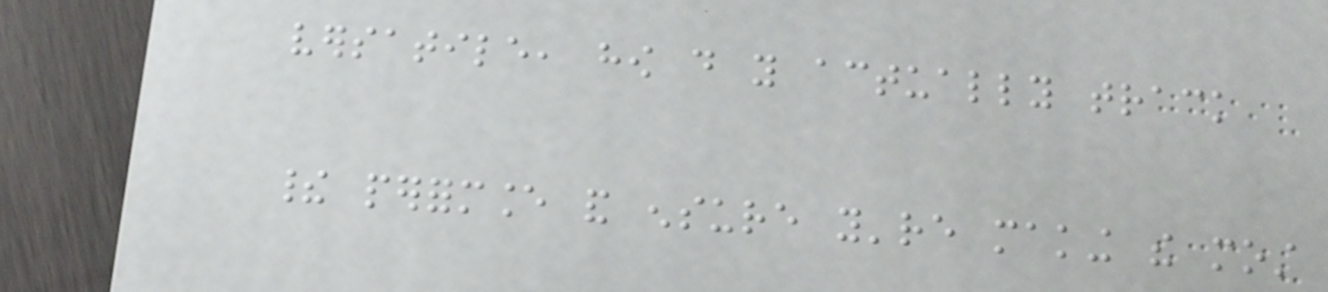versatile, how do you actually track
their performance and ensure you're making the most
